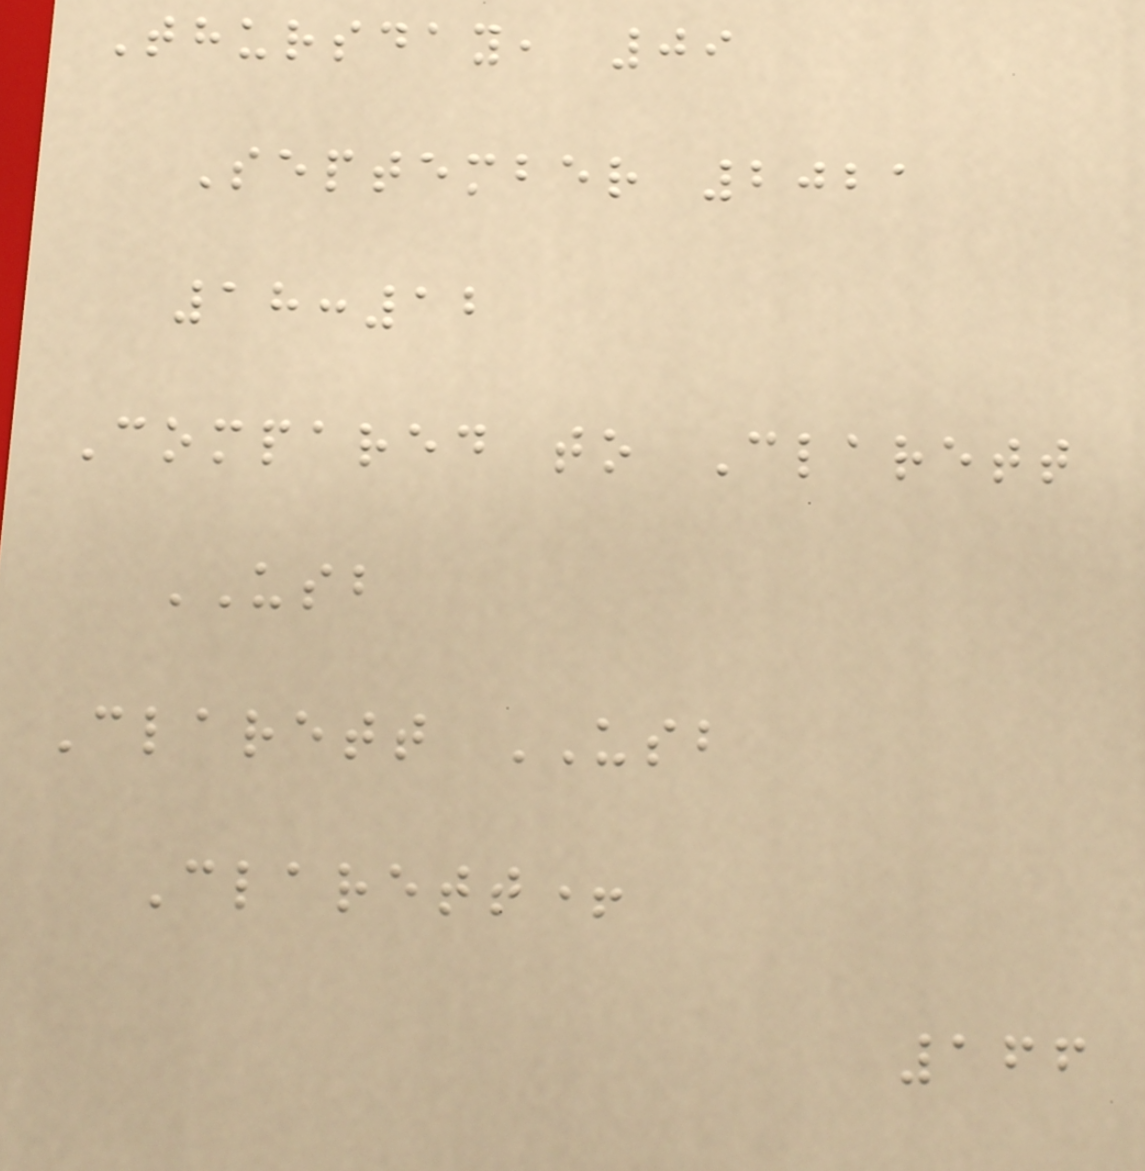Thursday, 09
September 2021
18:12
Compared to Clarett
USB
Clarett USB
Clarett+
166
